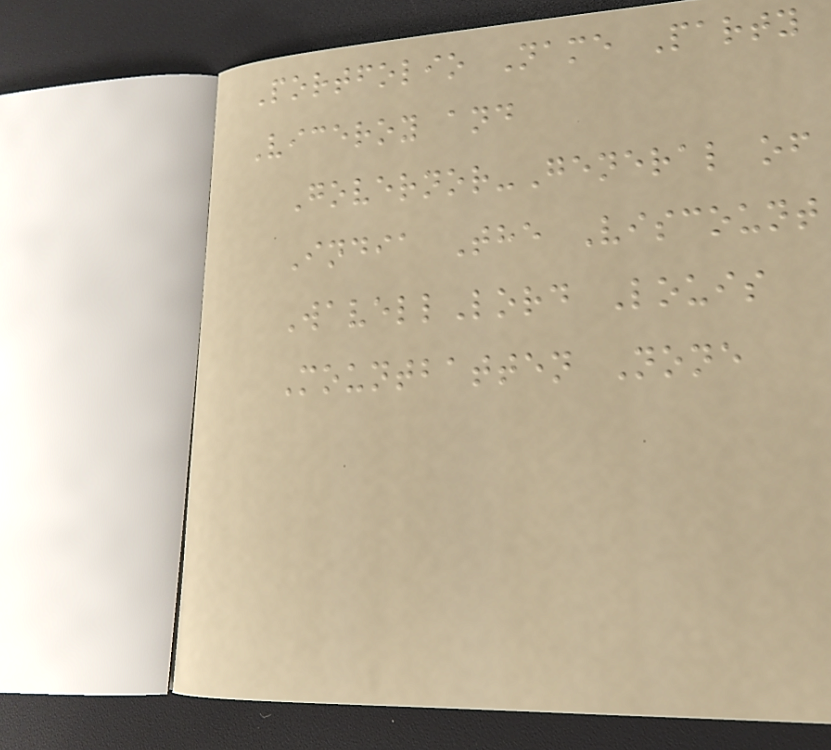Portfolio Name Party
Viceroy and
Governor-General of
India The Viscount
WavellLord Louis
Mountbatten None
